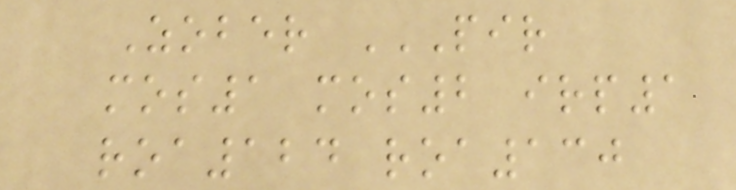Zober PIR
MOS1 MOS2 IRP1
ROA124 ROA130
